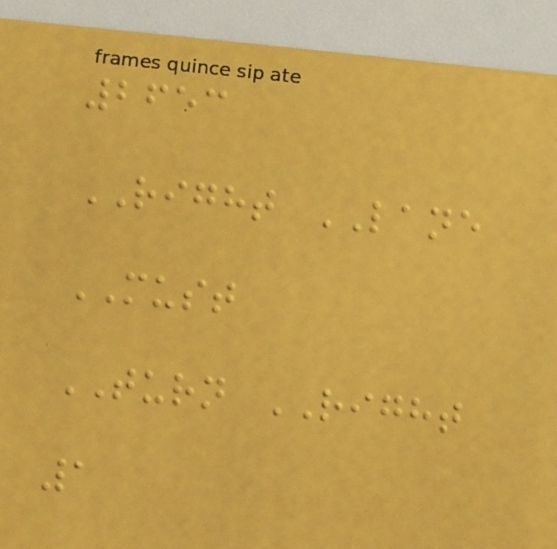2653
RIGHT LANE
MUST
TURN RIGHT
1
